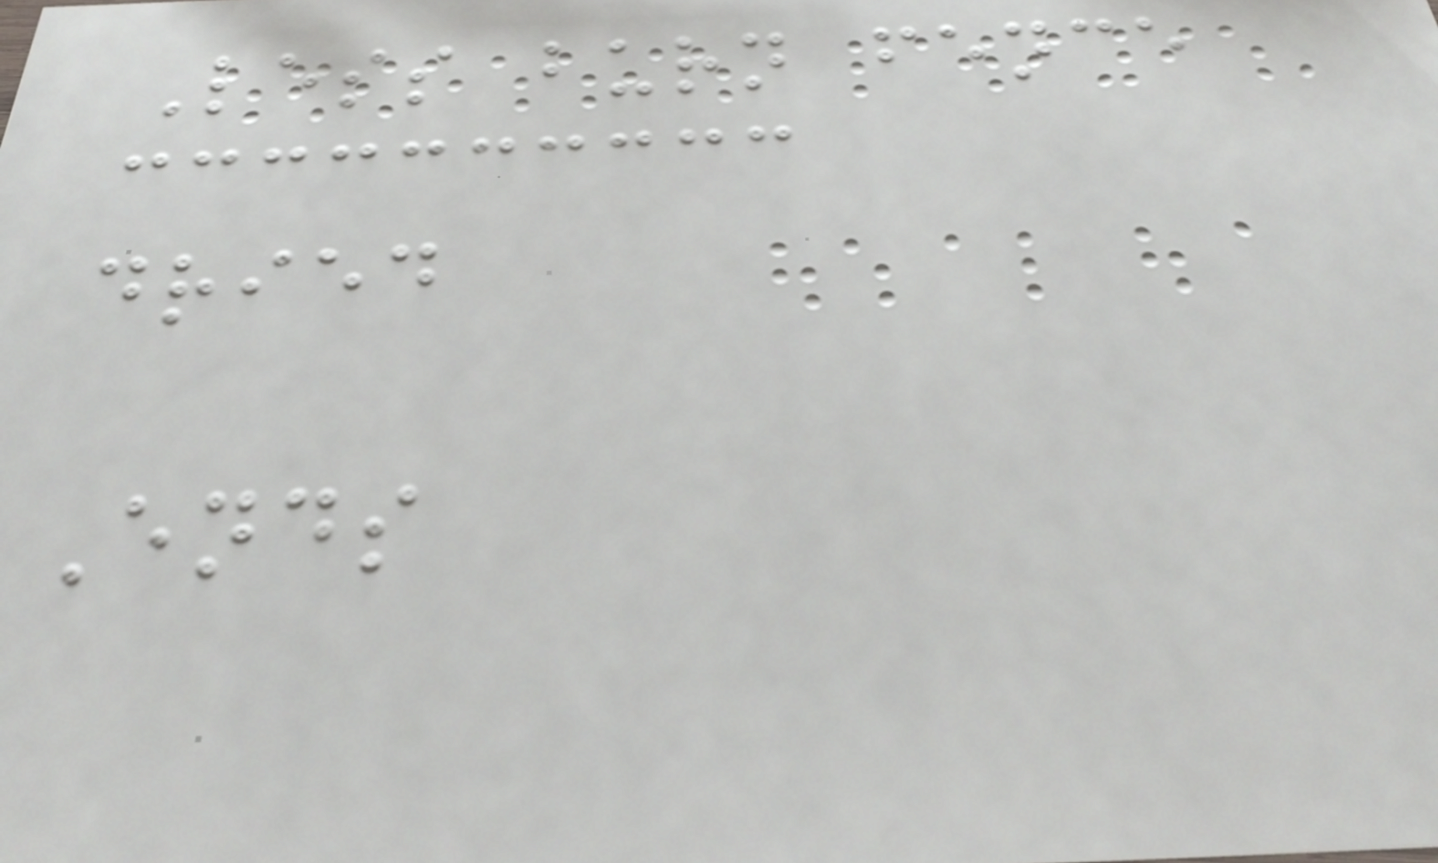Less burn fence
dried
Ends
